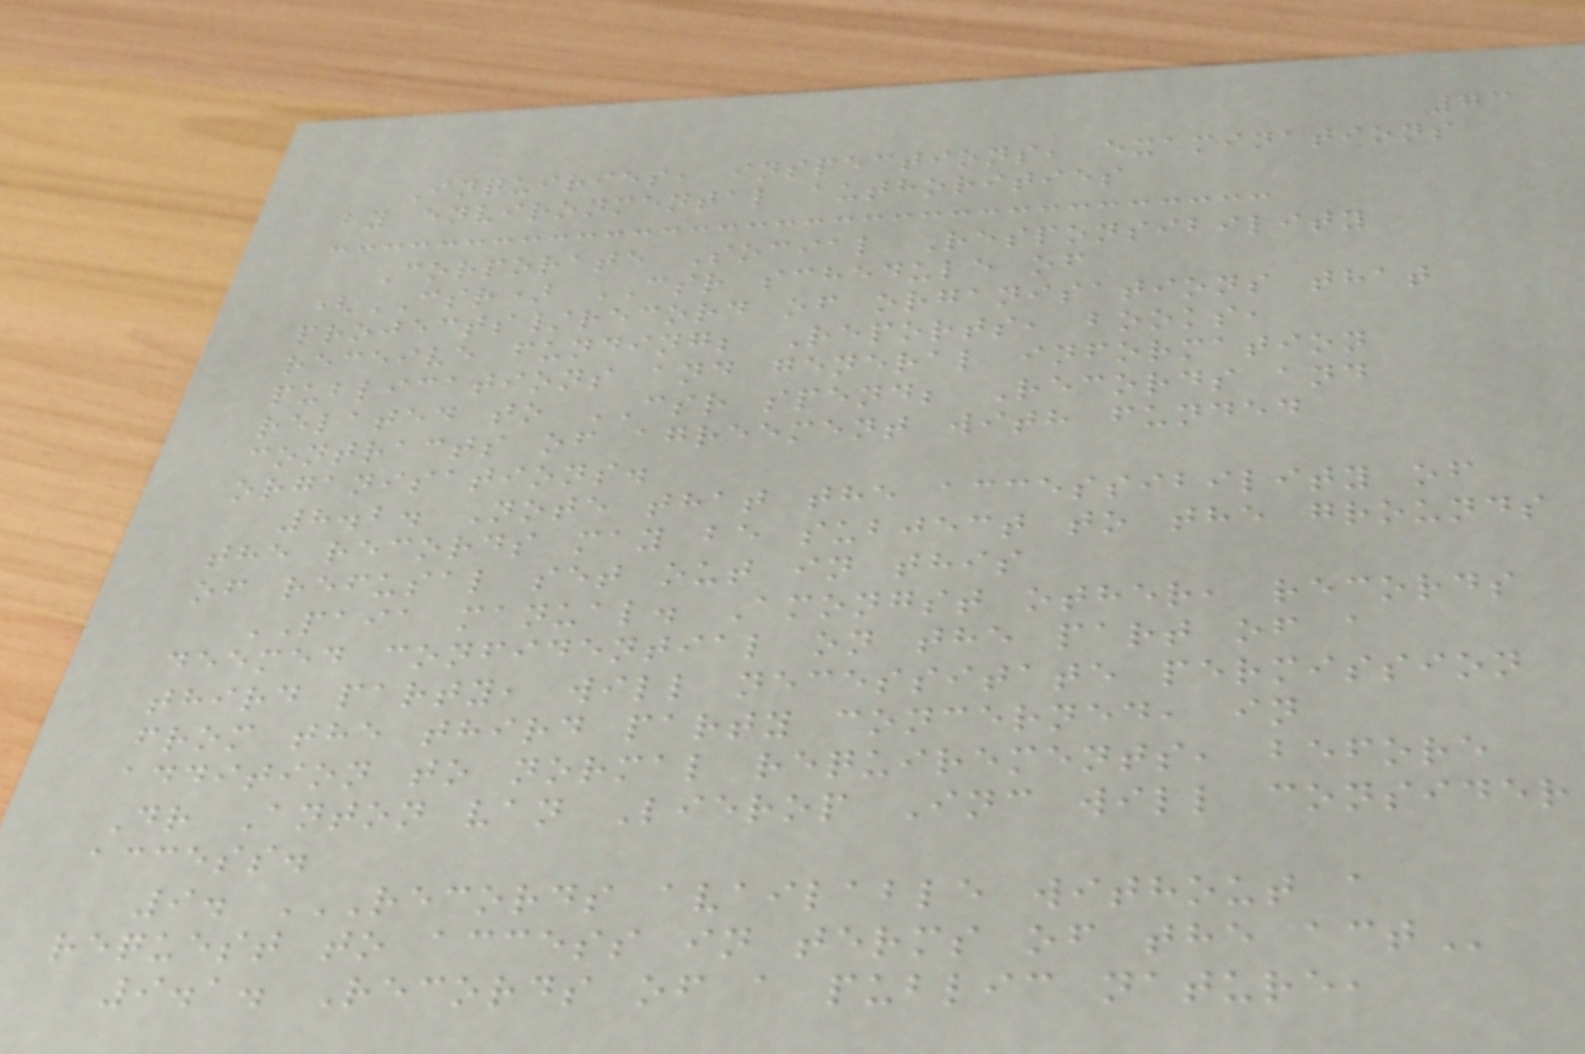73
Inquiries, inspections, examinations
by environmental authorities
Corporate Social Responsibility
(CSR) CSR schedule of
projects/record of organisations that
receive funding; Reports, books,
publications and general information
related to CSR spend; Records and
contracts of agreement with funded
organisations.
8.2. Note that the accessibility of
the records may be subject to the grounds
of refusal set out in this
PAIA manual. Amongst other, records
deemed confidential on the part of a
third party, will necessitate permission
from the third party concerned, in
addition to normal requirements, before
Dr Anton van Lierop Inc will consider
access.
9. RECORDS AVAILABLE WITHOUT A
REQUEST TO ACCESS IN TERMS OF THE ACT
9.1. Records of a public nature,
